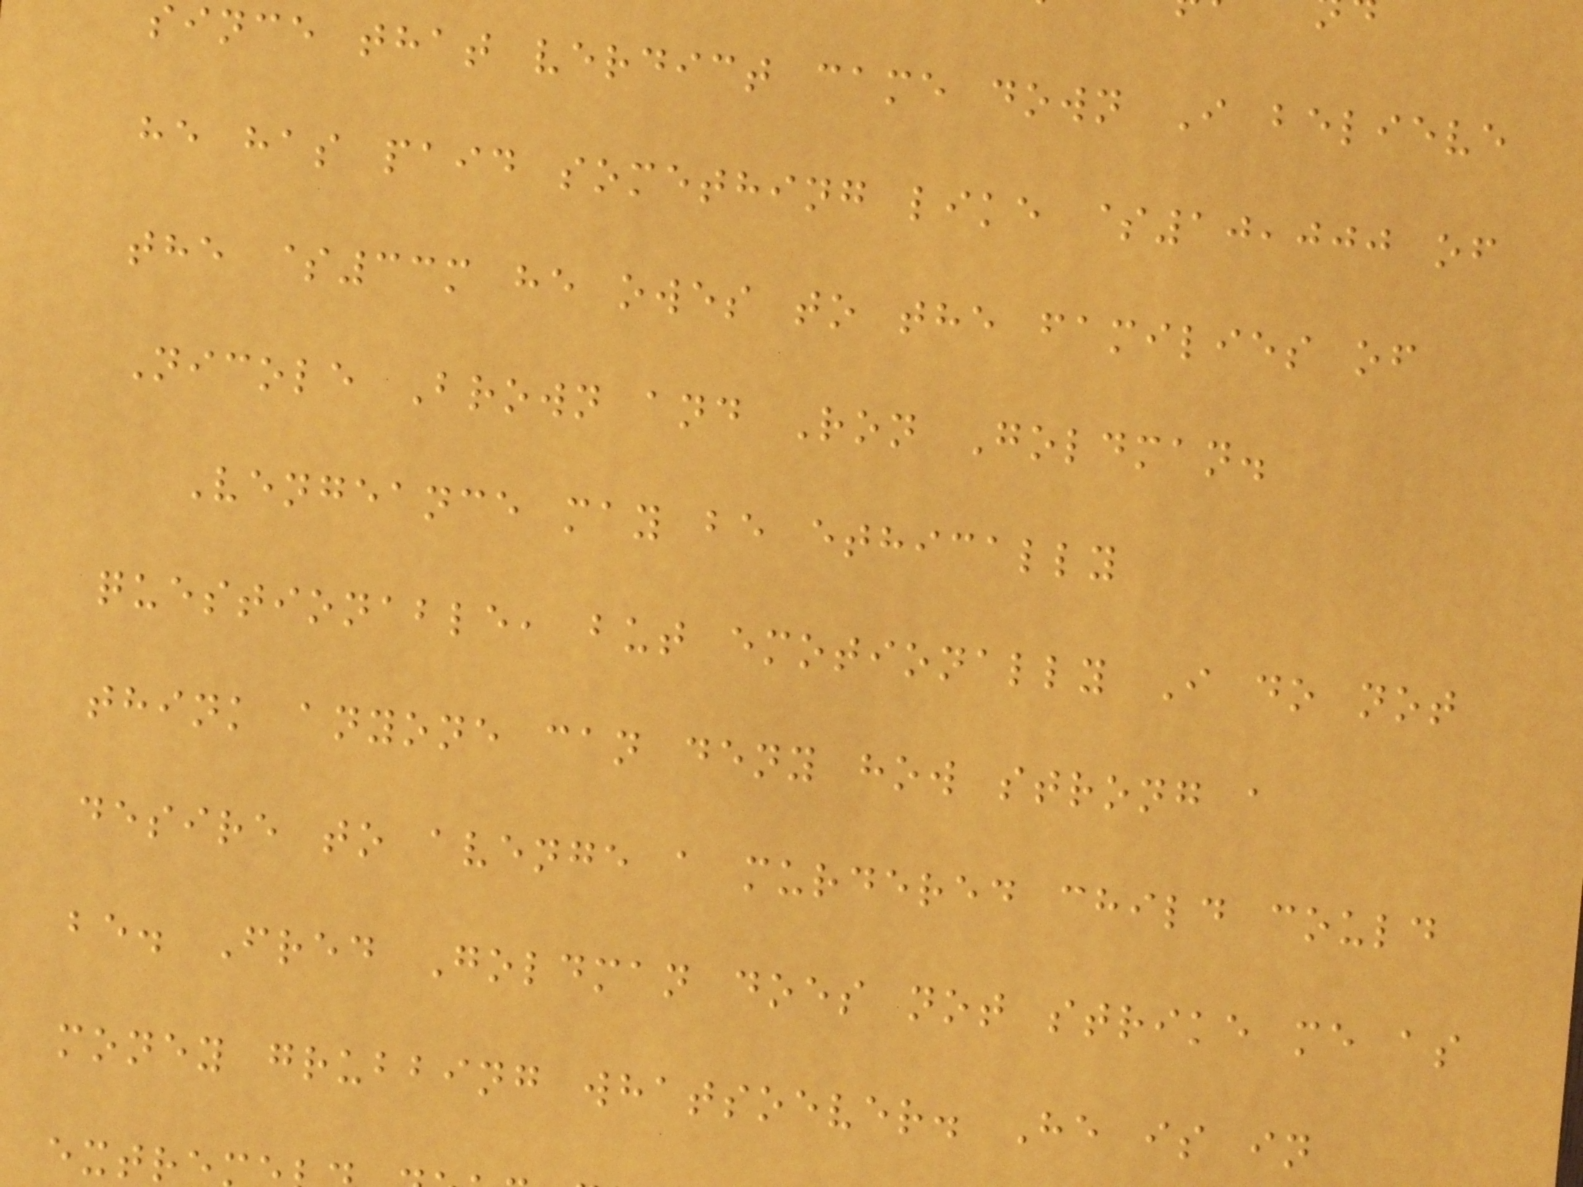since that verdict came down I believe
he has paid something like $10,000 of
the $33m he owes to the families of
Nicole Brown and Ron Goldman.
Vengeance may be ethically
questionable, but emotionally I do not
think anyone can deny how strong a
desire to avenge a murdered child could
be. Fred Goldman does not strike me as
money grubbing whatsoever. He is in
